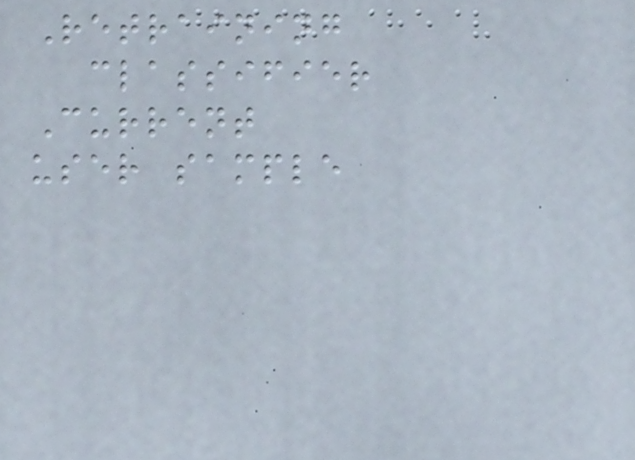Retraining
classifier
Current
user sample
